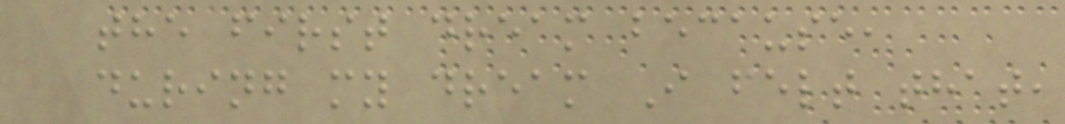the first dream because,
during my dream I felt that,
